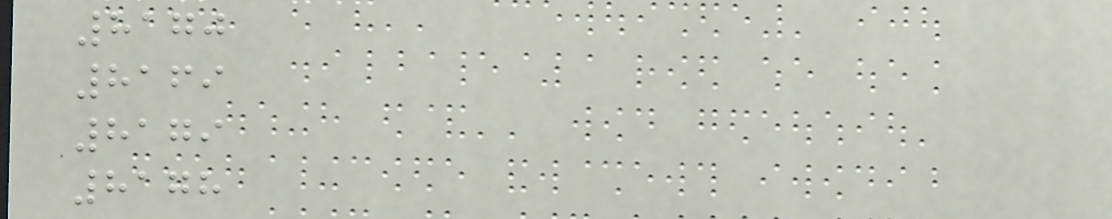8170
8169
8179
8178
